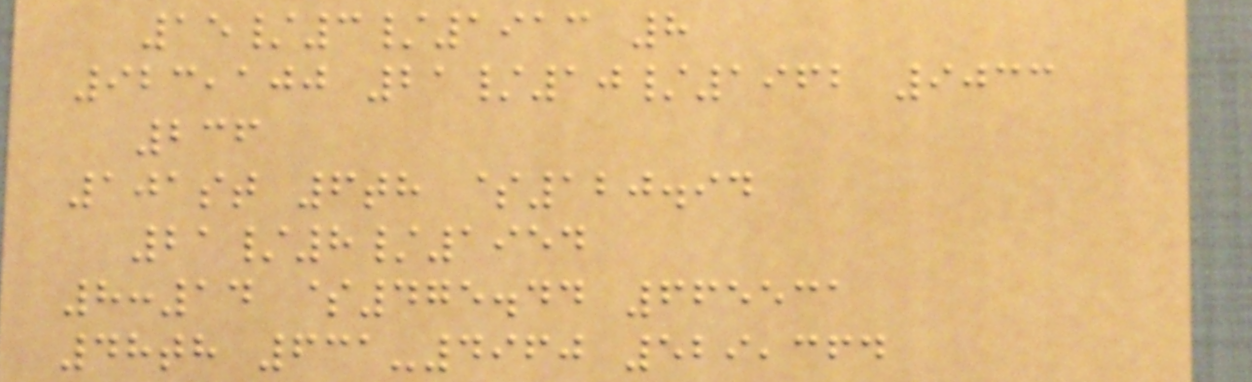15/3/1913 8
923,100 21/10/1962 9033
236
101st 6th $120.94
21/8/1954
8:14 $475.44 665531
48th 631-4960 529,364
